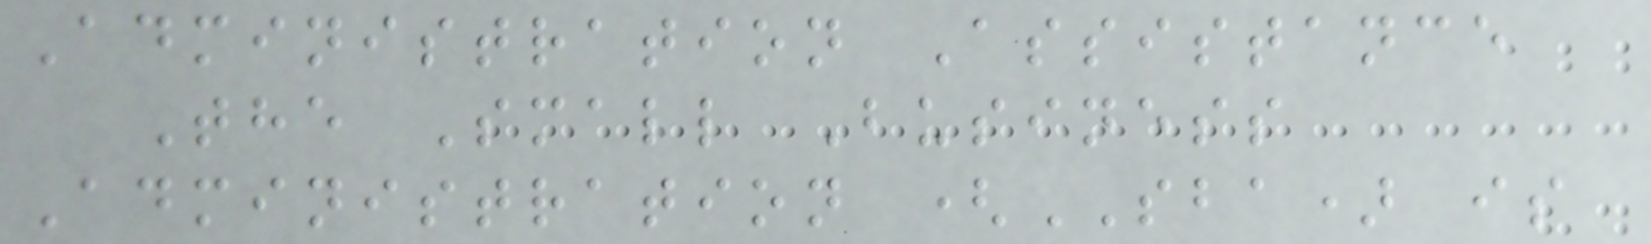Administration Assistance
The Small Business
Administration (SBA) is
